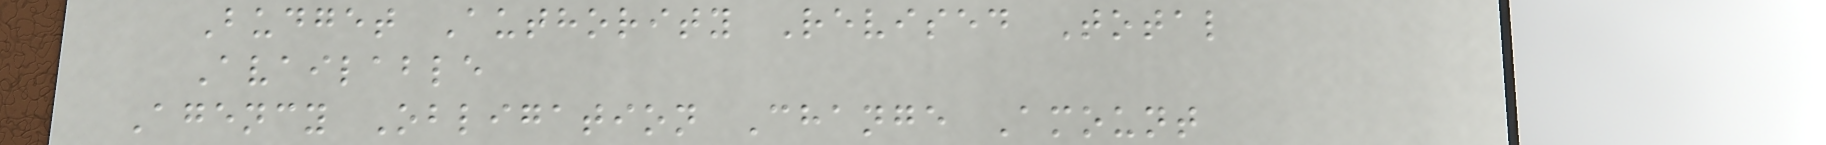Budget Authority Revised Total
Available
Agency Obligation Change Amount
